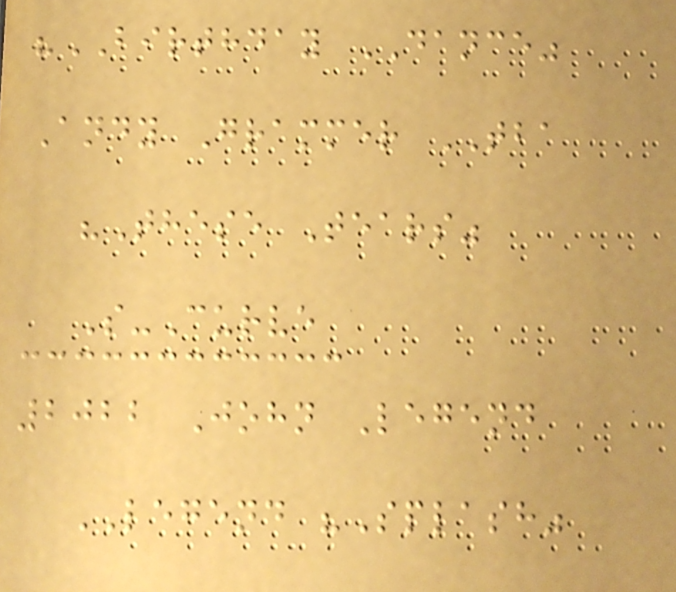"BIRTHDAY DANCE"
Andy Grammer TBA
"These Tears"
S-Curve
2022 John Legend
LEGEND "Splash"
